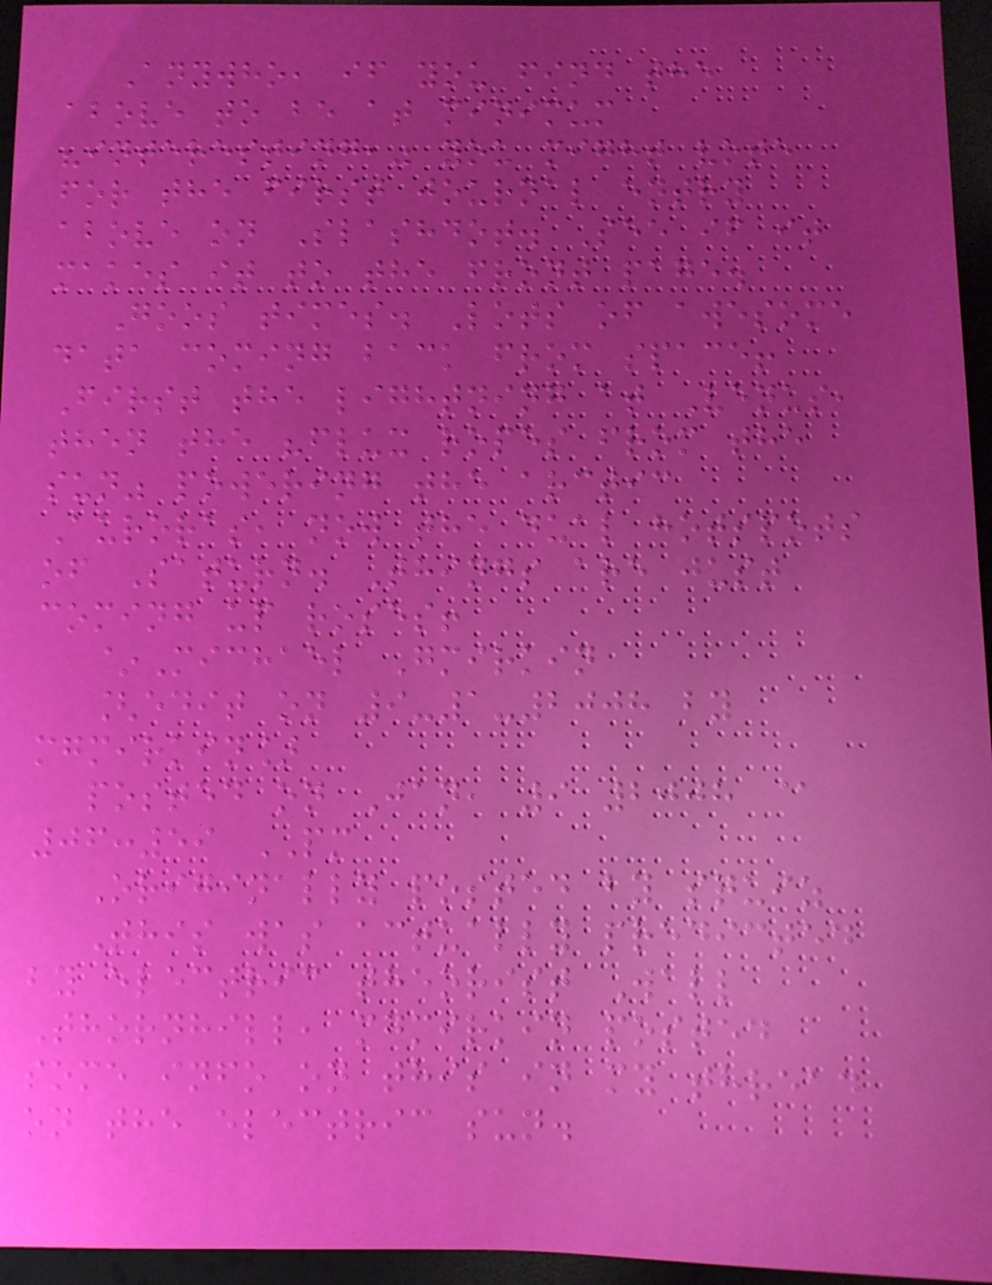Anywho, if you find the
above to be at minimum
"interesting," you might vote
for the first journal entry
above on Slashdot. See if it
makes it to the front page.
Goos times. Lots of awesome
data coming back from space!
First the lightning at Venus,
then the "flux ropes from the
sun" powering the arctic
Auroras, now the dual hotspots
of Saturn. Things are just
coming up roses!
~Michael Gmirkin
[edit on 9-1-2008 by
mgmirkin]
posted on Jan, 9 2008 @
06:59 PM
Originally posted by squiz
This was actually predicted
by electric theorist Wall
Thornhill, mgmirkin posted
some info on this in my thread
on the electric sun.
